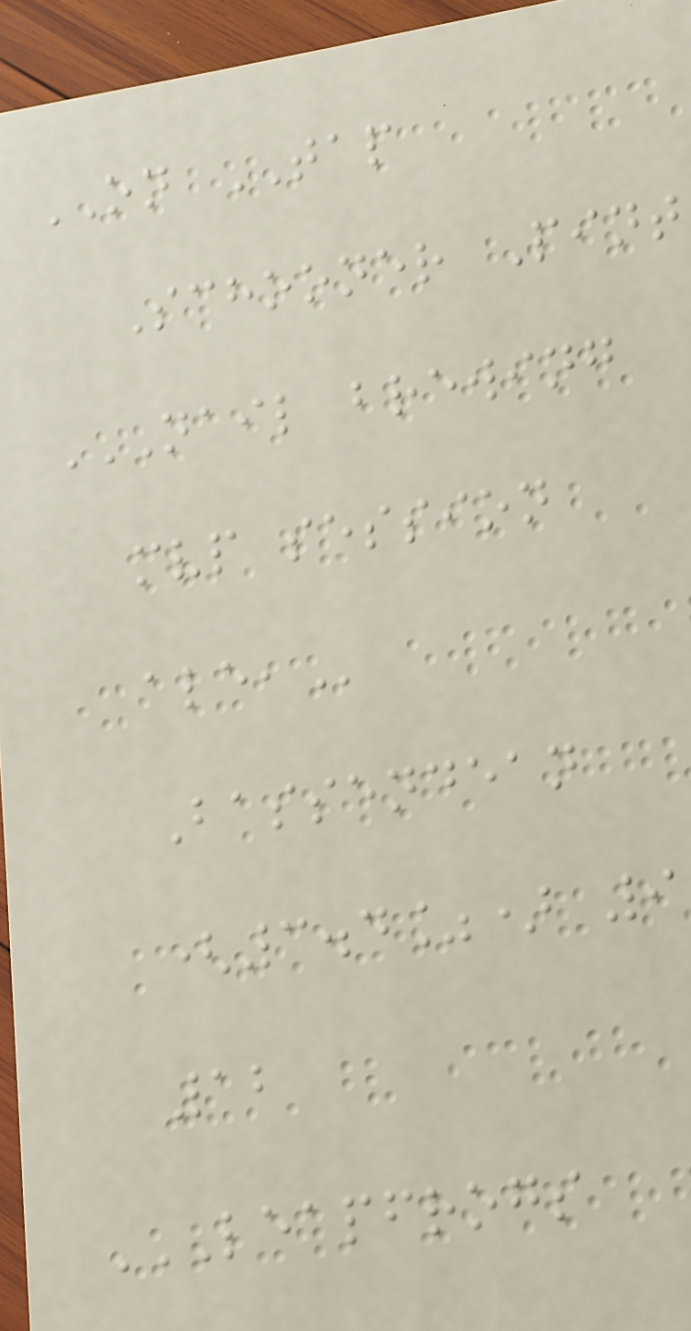ON TAP
Schooner Pint
NAIL BREWING
MVP SESSION
ALE,
Bassendean
(3.4%) 9
12
LEAPFROGS
